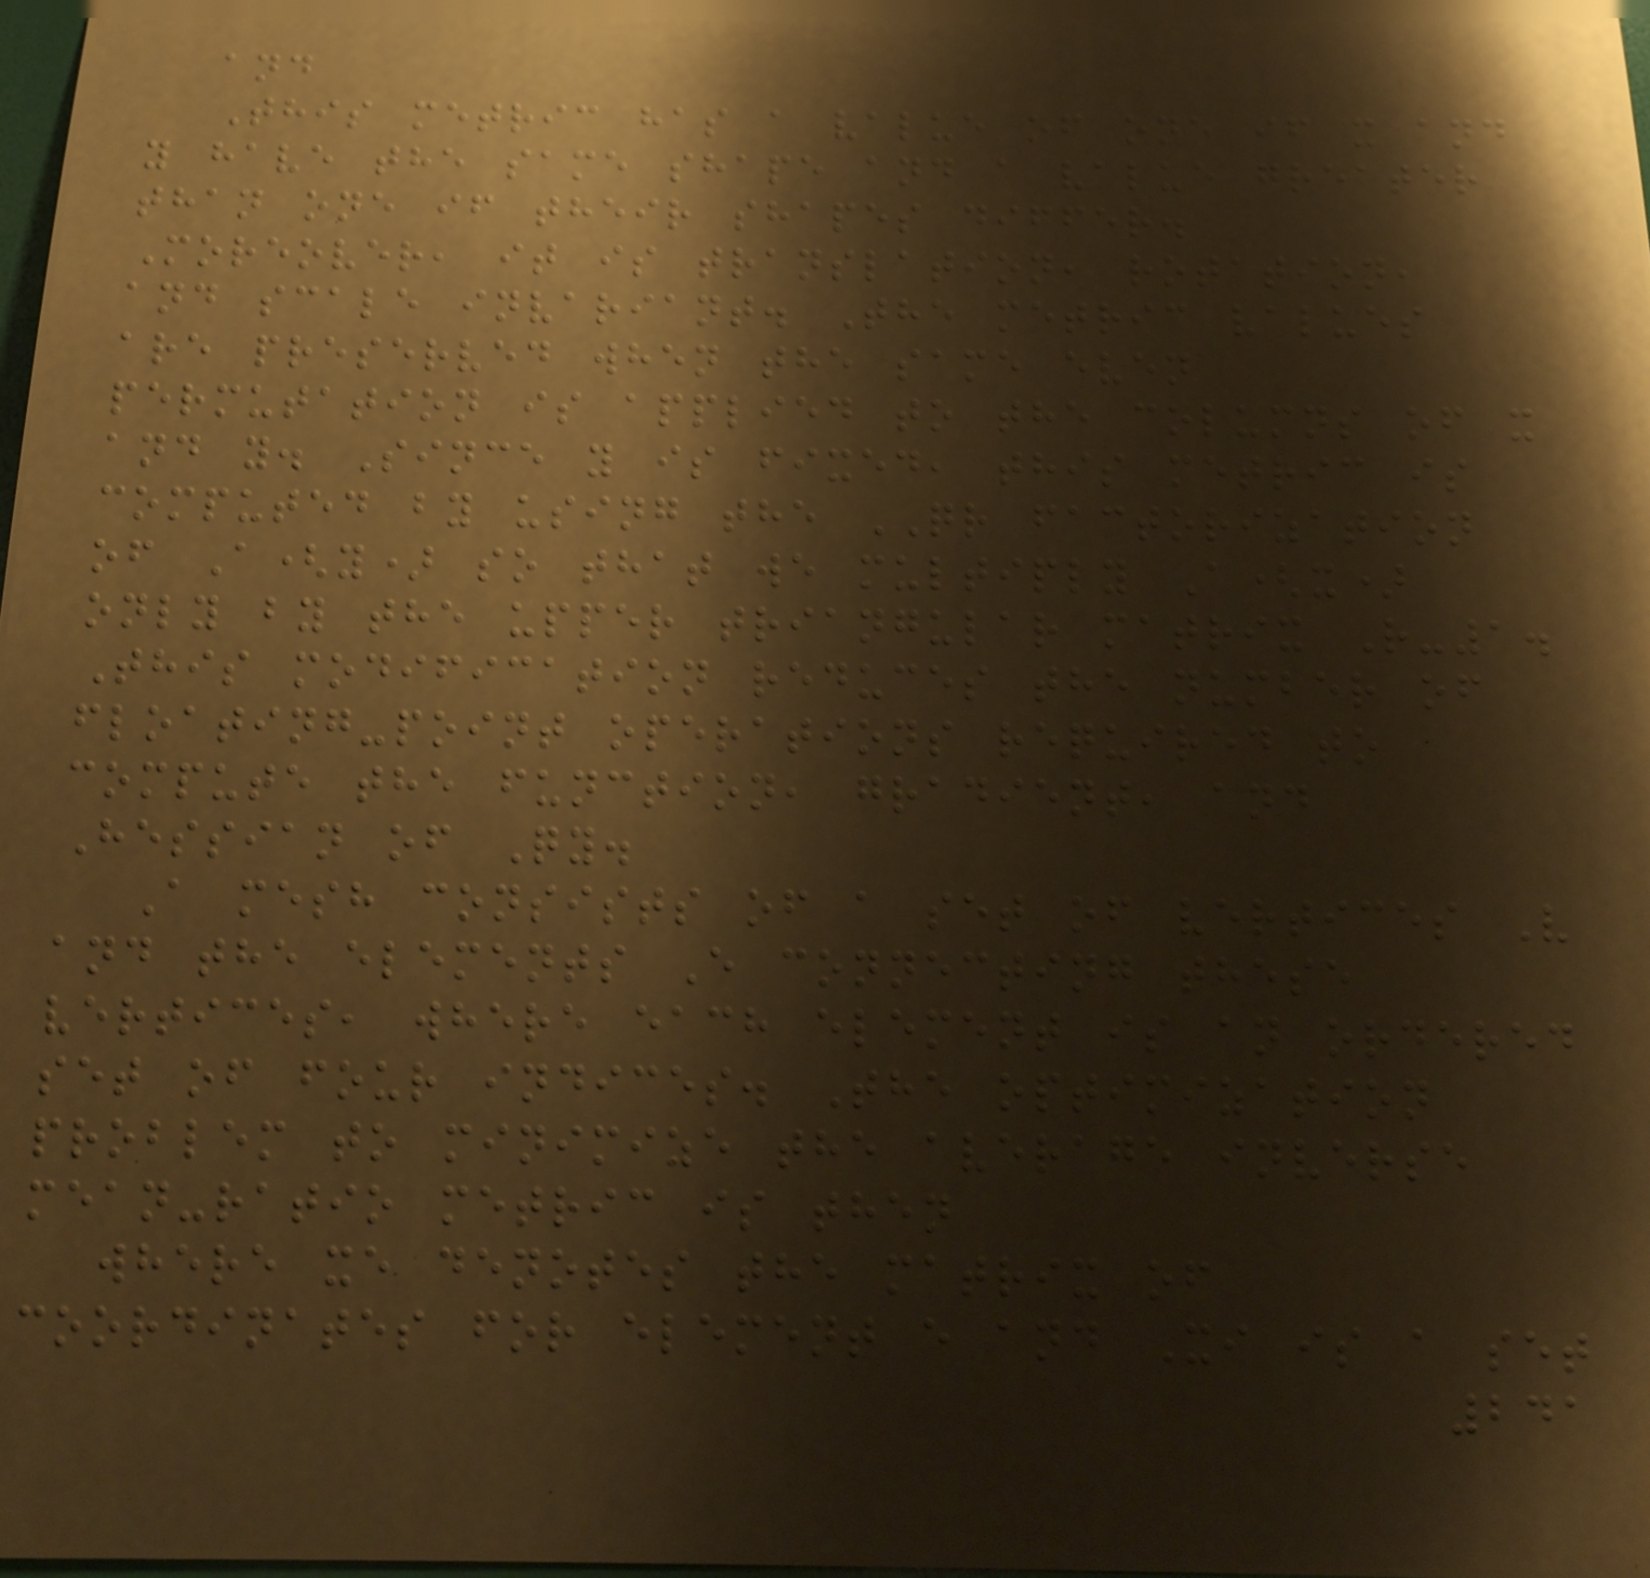and
This metric has a value of one if x and
y have the same shape and a value greater
than one if their shapes differ.
Moreover, it is translation, rotation,
and scale invariant. The metric values
are preserved when the same even
permutation is applied to the columns of x
and y. Since y is fixed, this metric is
computed by using the QR factorization
of A(y) so that we multiply A(x)
only by the upper triangular matrix R-1.
This modification reduces the number of
floating-point operations required to
compute the function, gradient, and
Hessian of Qy.
A mesh consists of a set of vertices V
and the elements E connecting these
vertices, where each element is an ordered
set of four indices. The optimization
problem to minimize the average inverse
mean-ratio metric is then
where xe denotes the matrix of
coordinates for element e and Xi is a set
241
